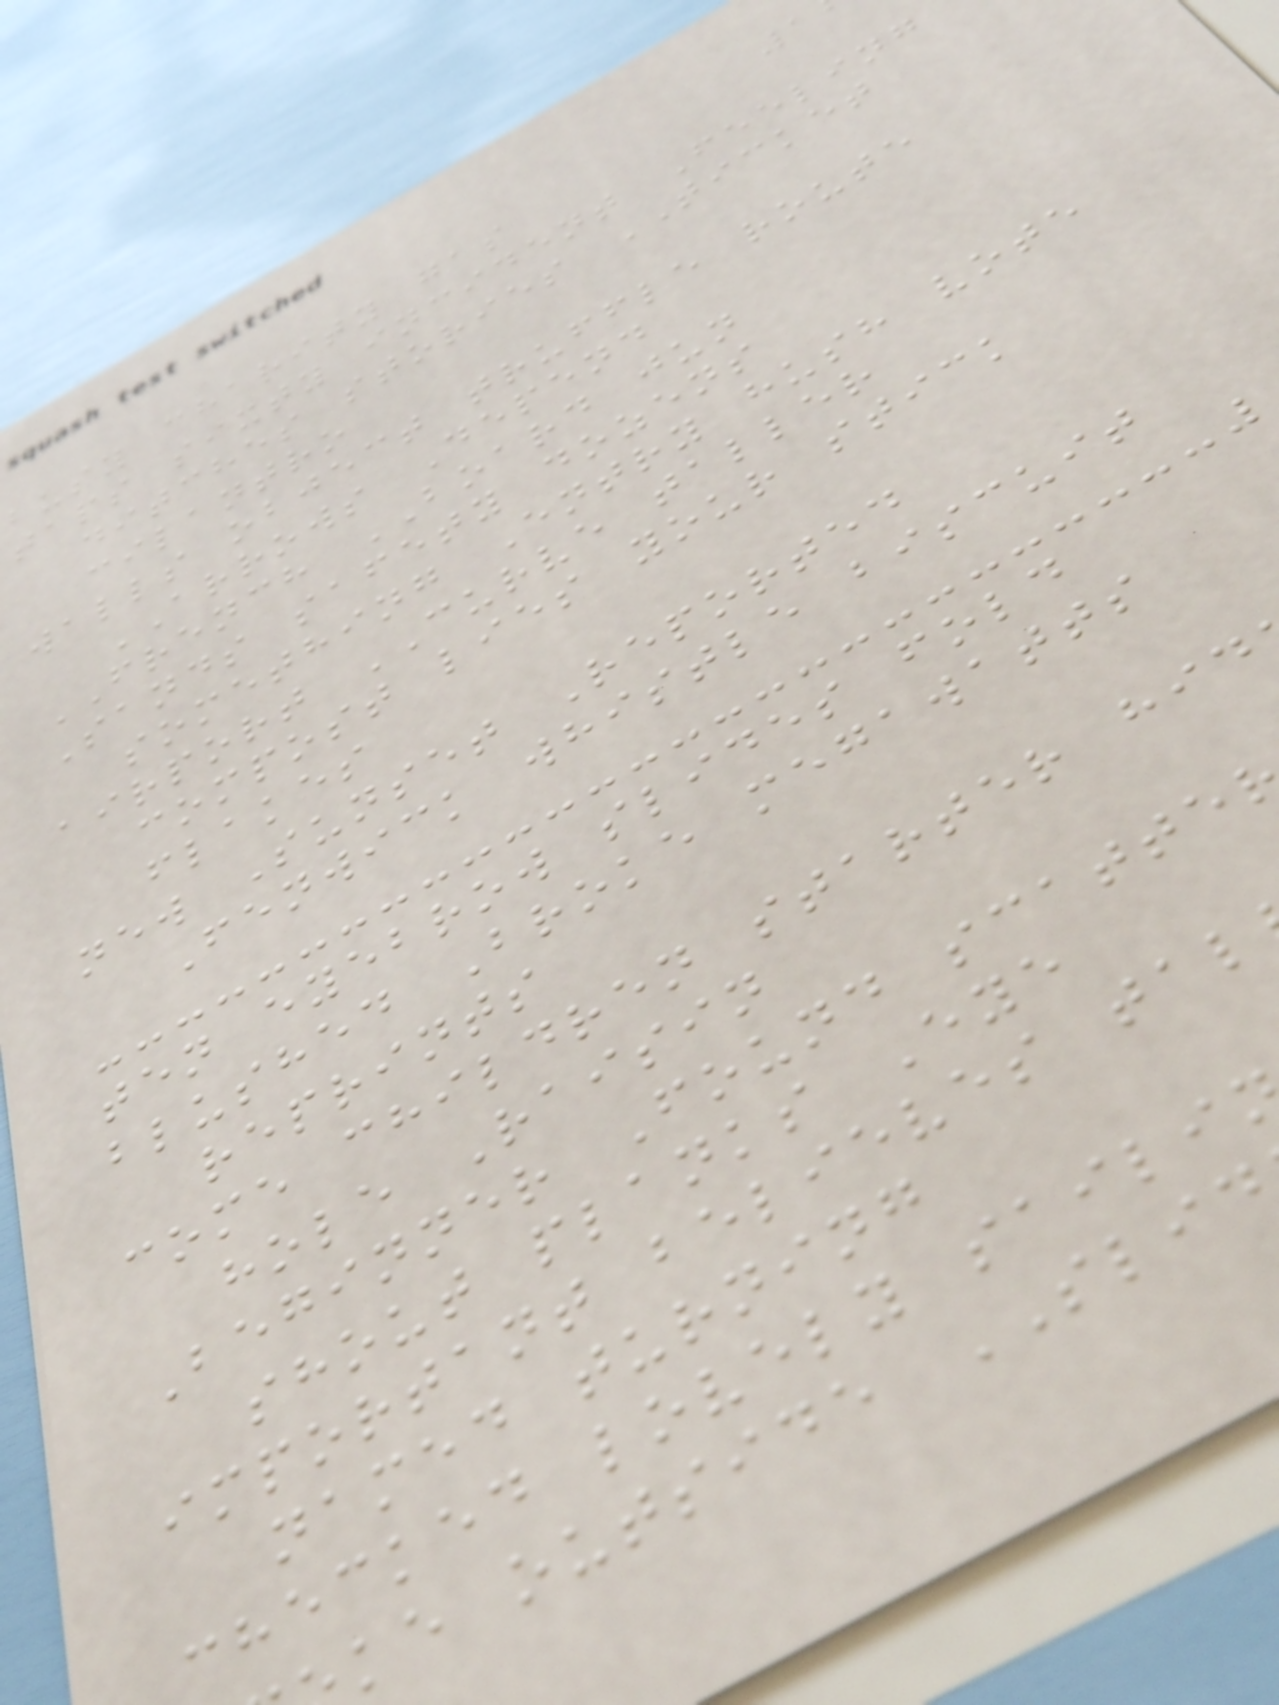busy charity gas
taps sixty incident Feeling
ditches stories TICKET
cilantro
walls object truffle route
ARROWS Depend
FRENCH BOARD jun
Sands safety dozens
something Entry hush vote
airport CURVE taller
compost lies your stick
flakes
new Sunset Reported
Fenwick whistle biscuit
ten eyebrow slides fold
blushed Broke megawatts
reprints
come children starter hid
hole Raisin
Beginner Found scatte
shout planks Eye
important believes tal
named turning
checked lovely saili
ke outside SLID
